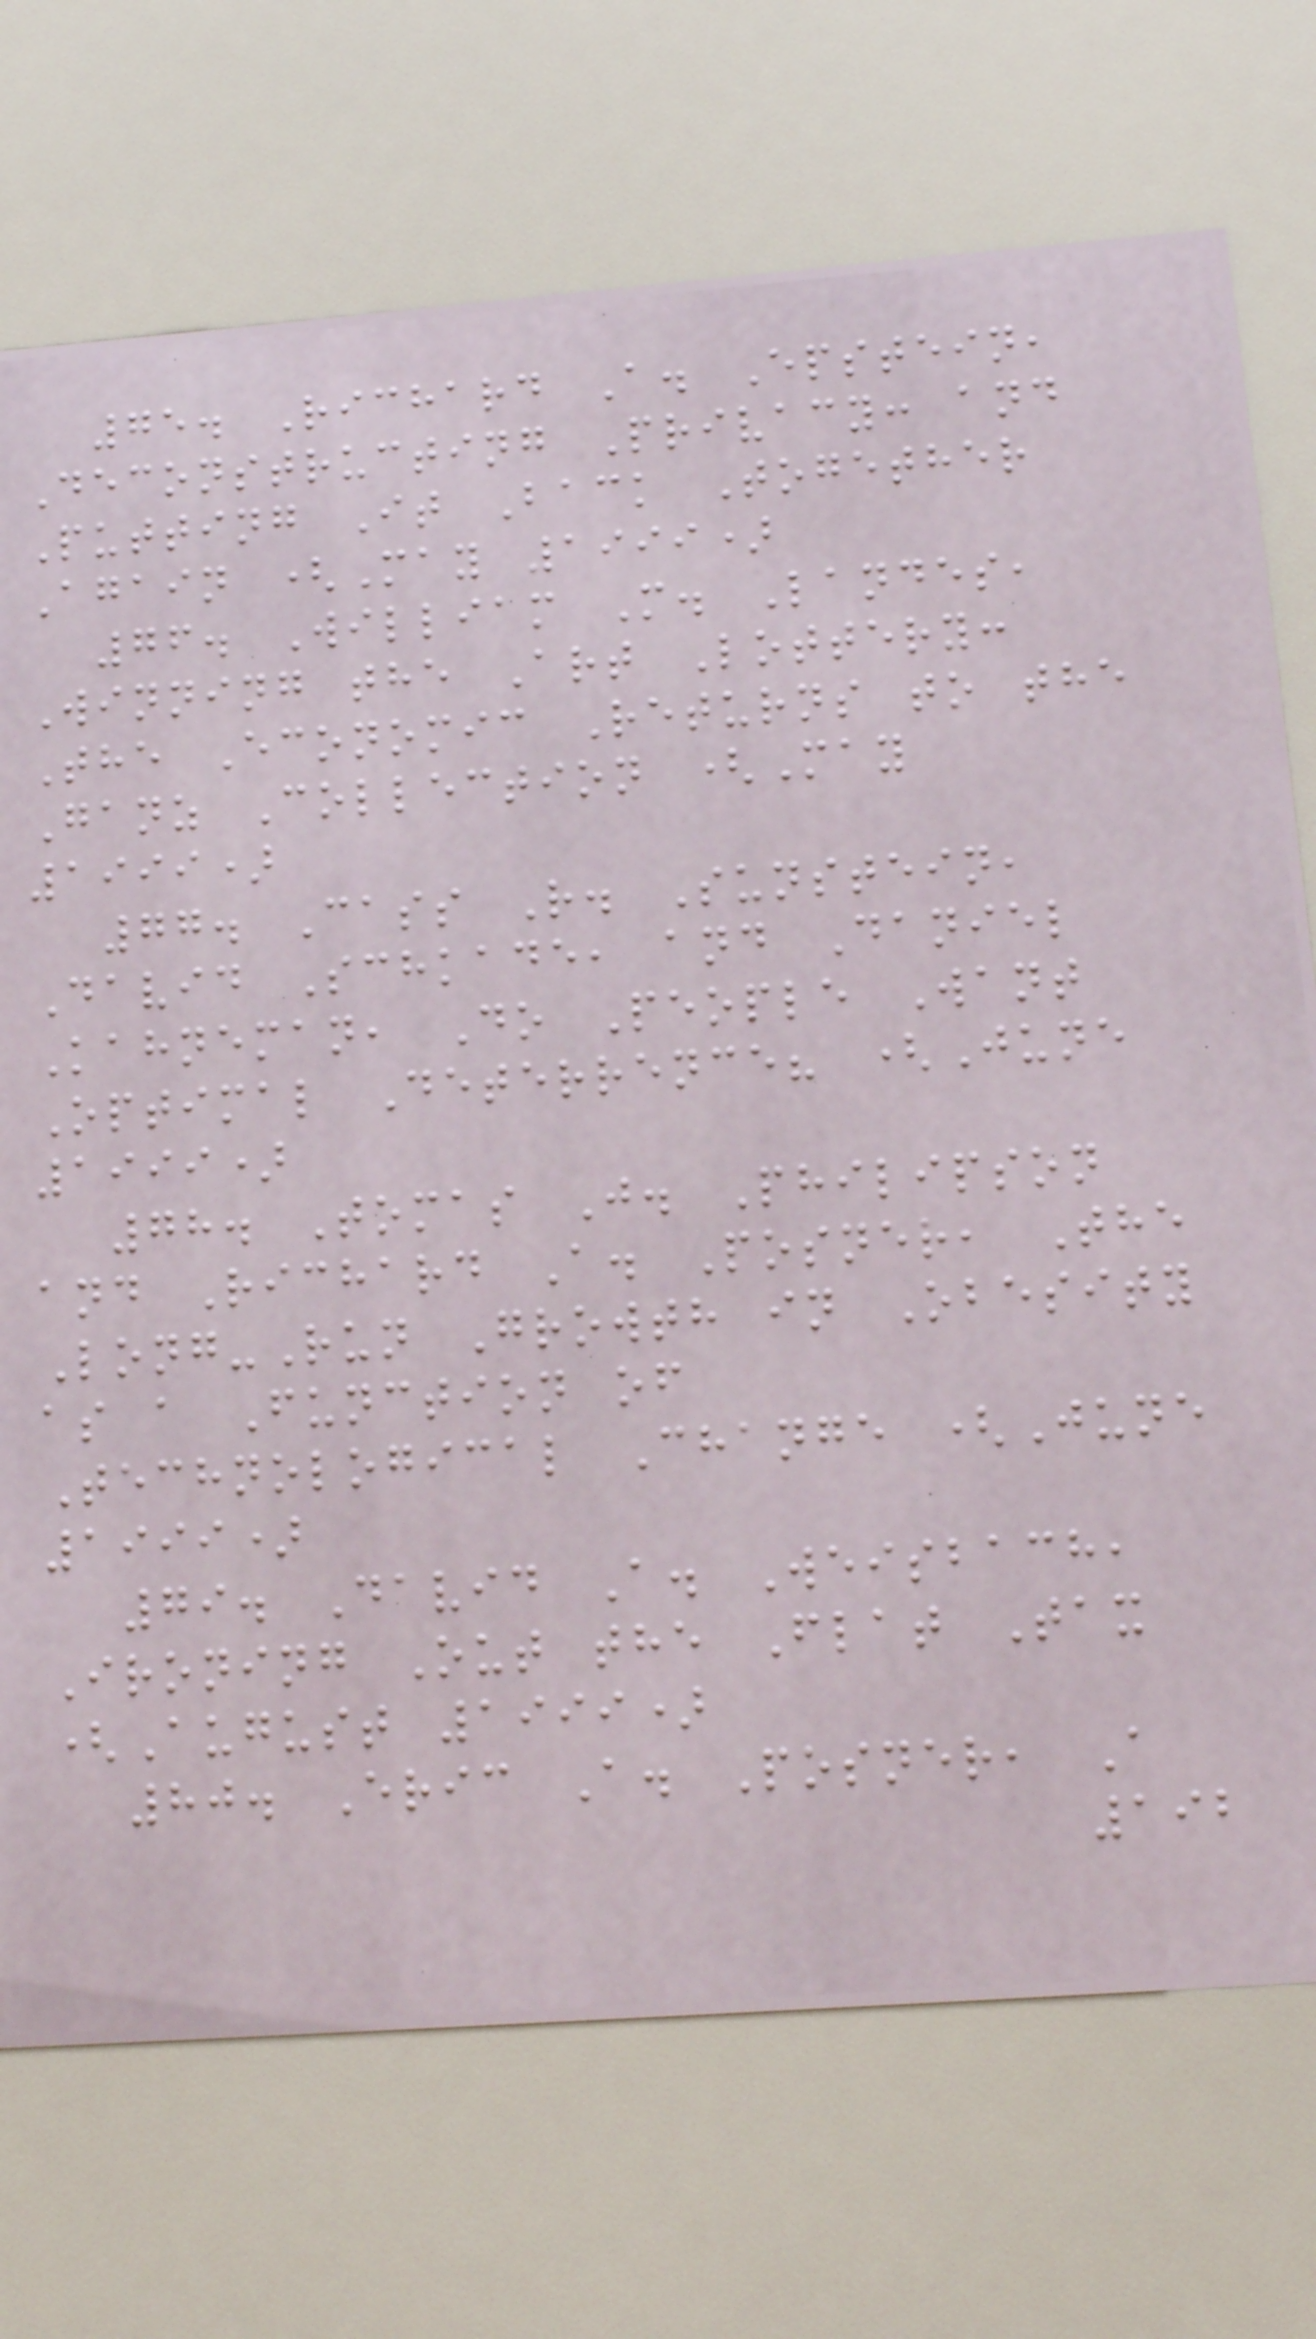75. Richard A. Epstein,
Deconstructing Privacy: and
Putting It Back Together
Again (May 1999)
76. William M. Landes,
Winning the Art Lottery:
The Economic Returns to the
Ganz Collection (May
1999)
77. Cass R. Sunstein,
David Schkade, and Daniel
Kahneman, Do People Want
Optimal Deterrence? (June
1999)
78. Tomas J. Philipson
and Richard A. Posner, The
Long-Run Growth in Obesity
as a Function of
Technological Change (June
1999)
79. David A. Weisbach,
Ironing Out the Flat Tax
(August 1999)
80. Eric A. Posner, A
192
